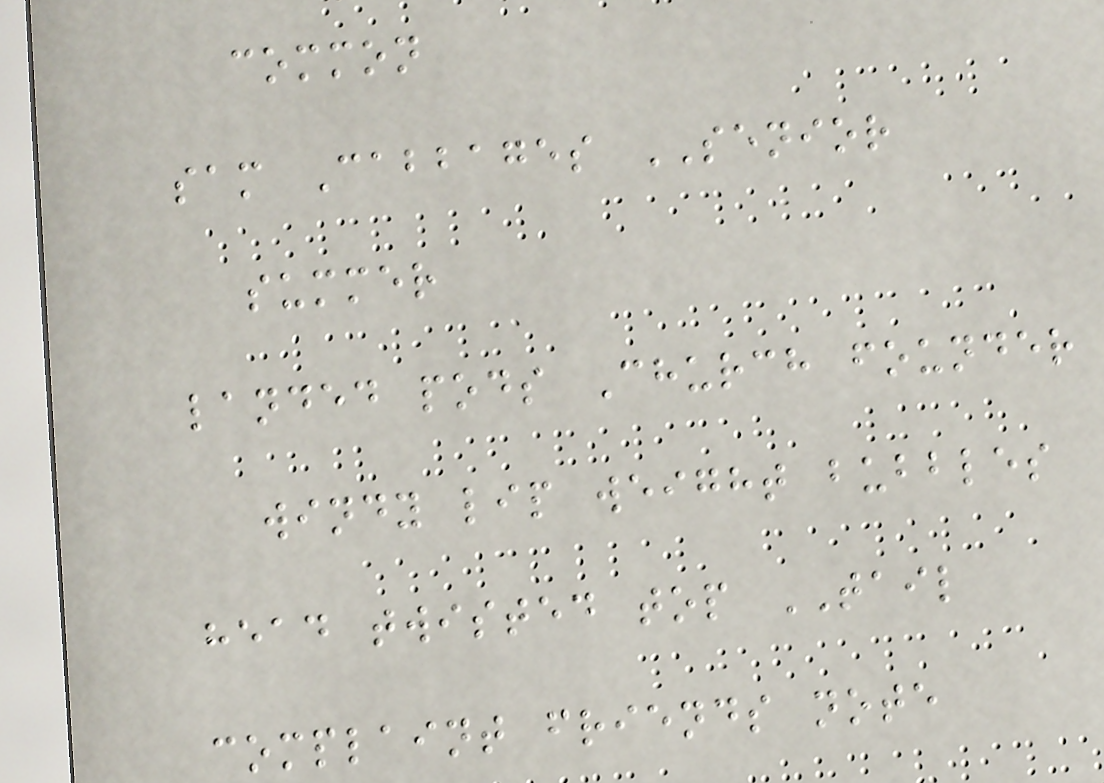common
sam Cabbages SENIOR
summer
landed pods Church founder
windy lip weight bubbles
head twisted top TAIL
complaint friends note
